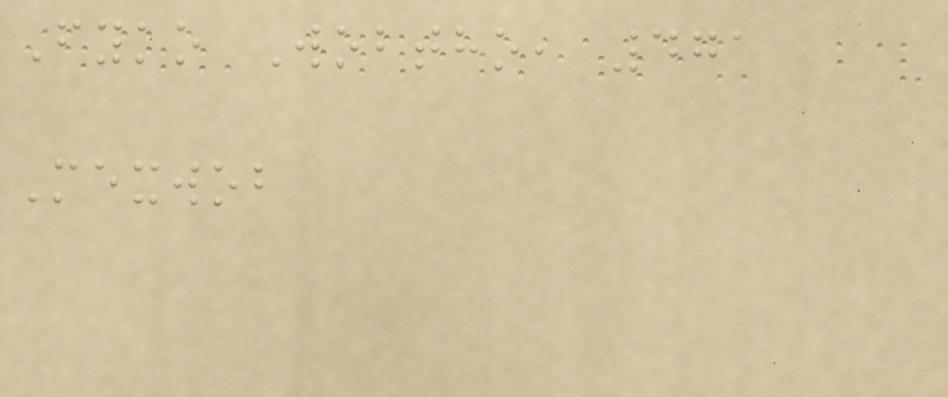Fyko Wobtho, 471
Mexwob
